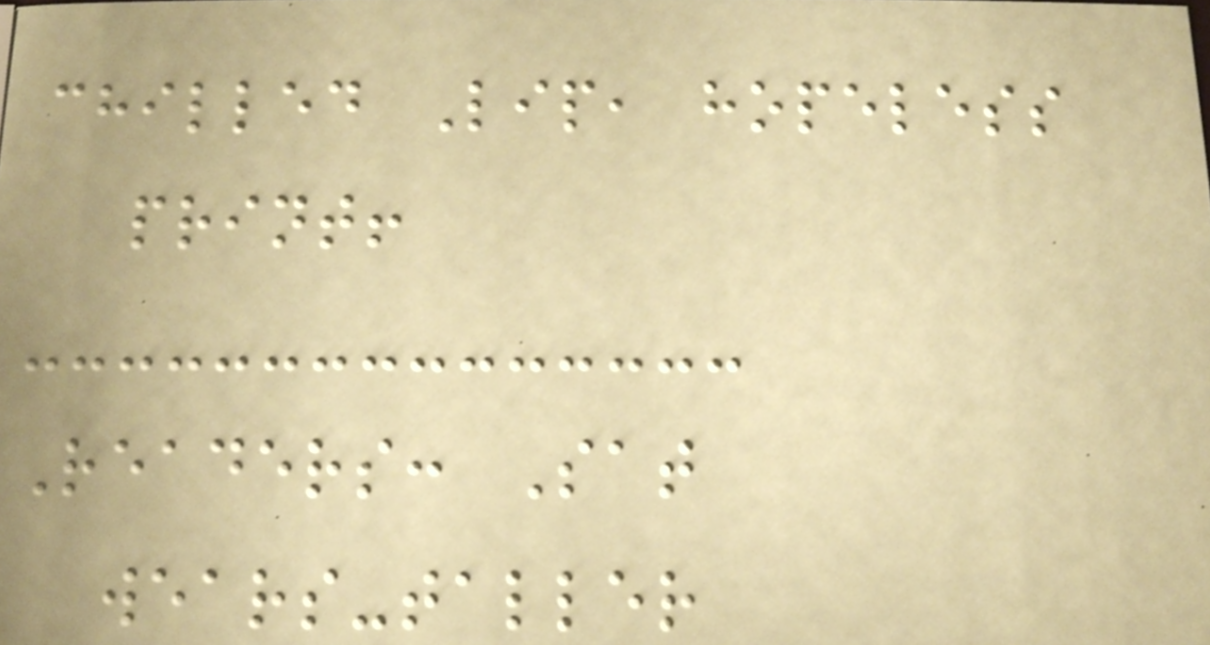chilled Lip, hopeless
print!
Readers: Sat
wears-taller
